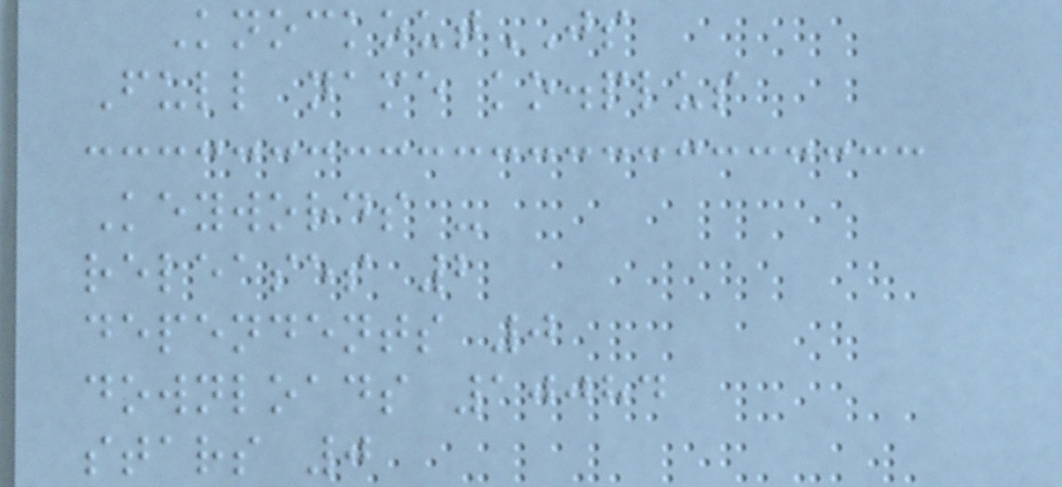KnockoutJS
Full name ko.plus
Keywords -
releases 2
dependents 0
downloads 10084
stars 0
